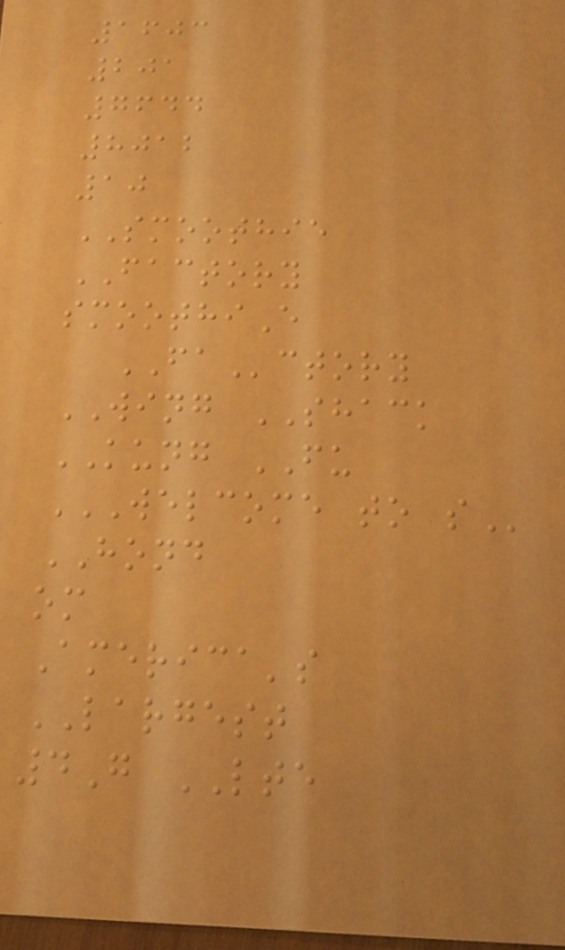1603
201
7644
8012
10
SMOOTHIE
FACTORY
smoothiE
FActory
WING SHACK
KUNG FU
WELCOME TO S
HOND
om
America's
LARGEST
4G LTE
